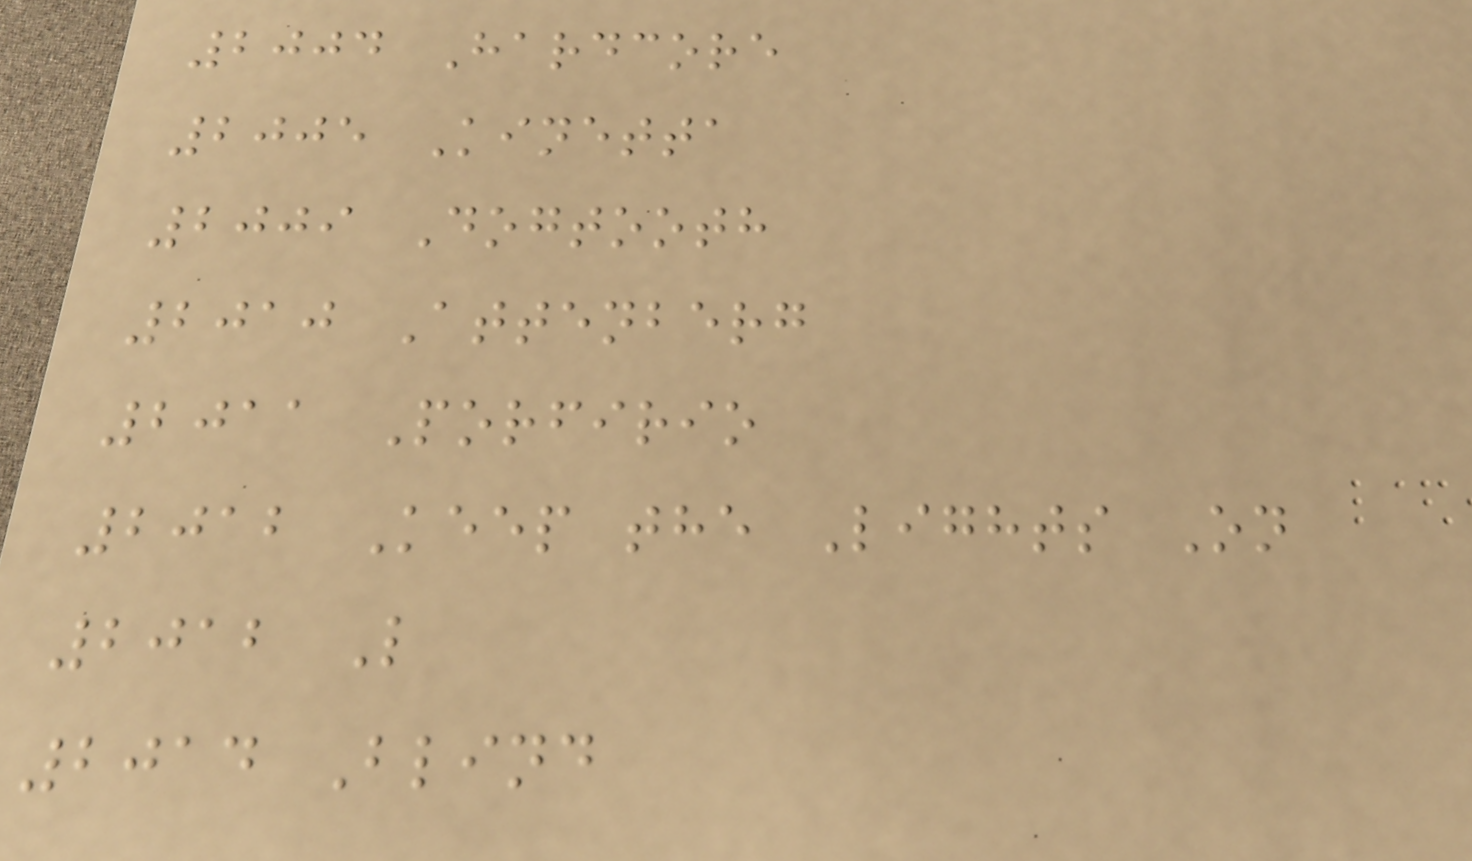2004 Hardcore
2005 Kinetta
2009 Dogtooth
2010 Attenberg
2011 Porfirio
2012 Keep the Lights On
2012 L
2014 Blind
